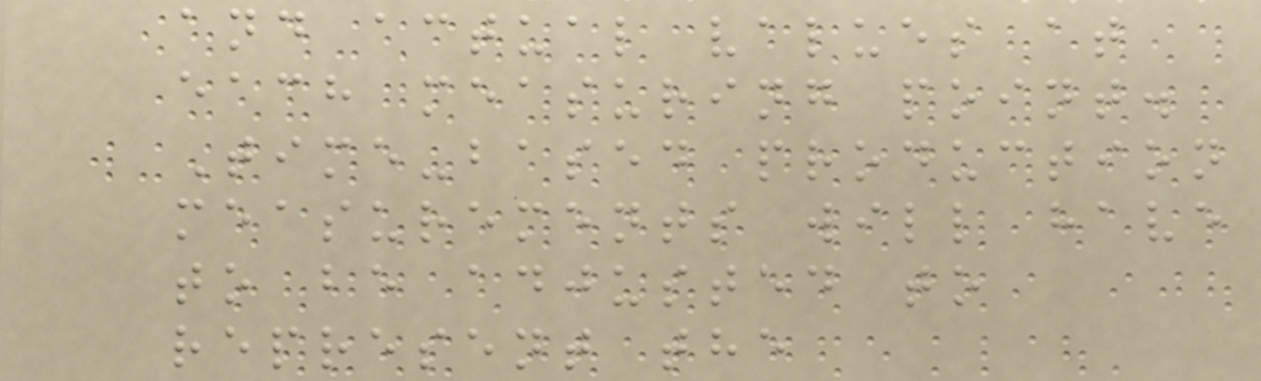and actual values at
each measuring point.
Time-based production
measurements will have
to be adjusted to
represent the
